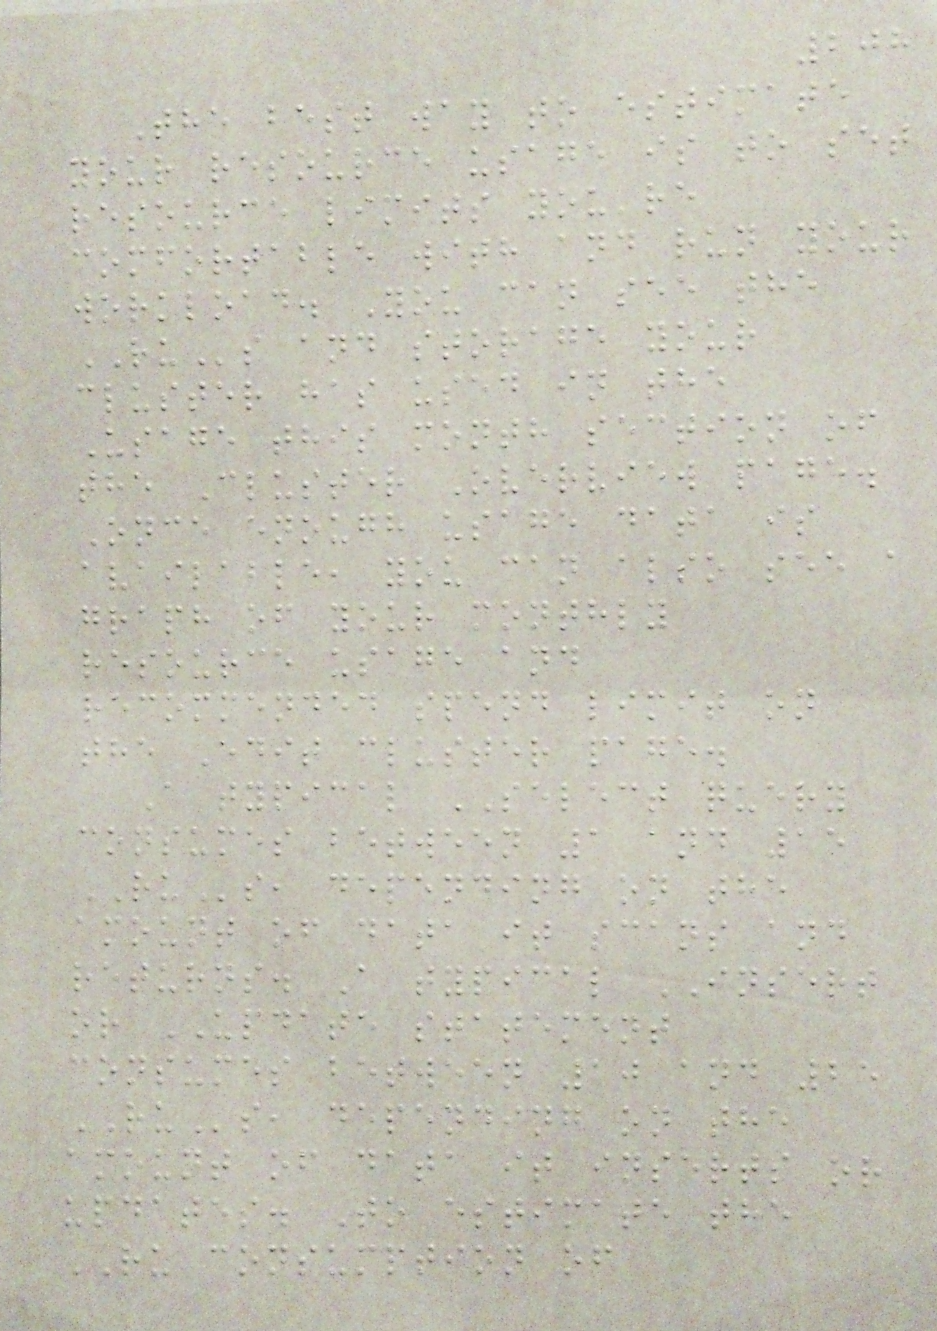208
The best way to estimate
your resource usage is to set
resource limits you're
comfortable with and run your
workload. You can see the
RUs and storage your
cluster has used in the
Usage this month section of
the Cluster Overview page.
Once enough usage data is
available, you can also see a
graph of your monthly
resource usage and
recommended spend limit on
the Edit cluster page.
A typical SELECT query
consumes between 1 and 15
RUs, depending on the
amount of data it scans and
returns. A typical INSERT
or UPDATE statement
consumes between 10 and 25
RUs, depending on the
amount of data it inserts or
updates. To estimate the
RU consumption of
